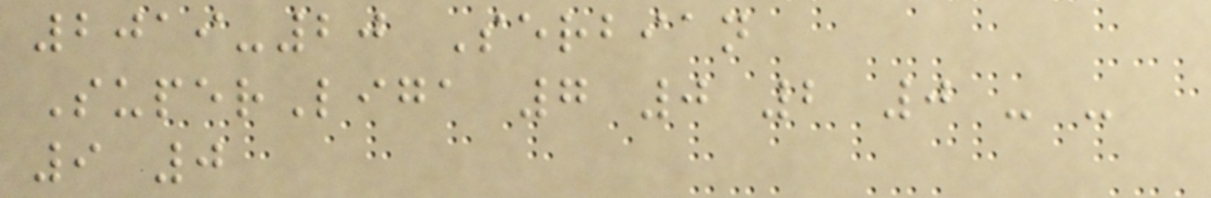2019-20 Serbian
SuperLiga 7 0 2 0 - -
9 0
